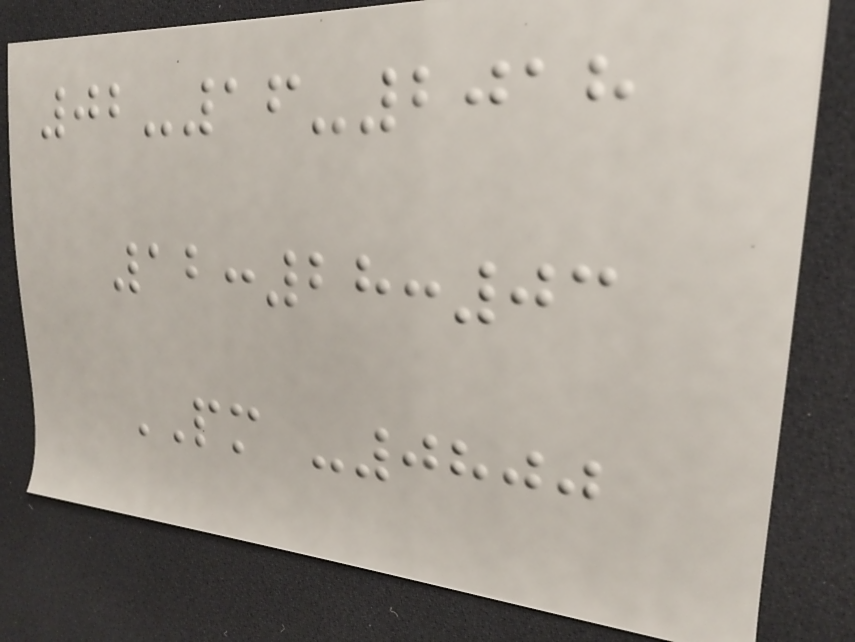02-16-2018
12:28:03
PM -0800
